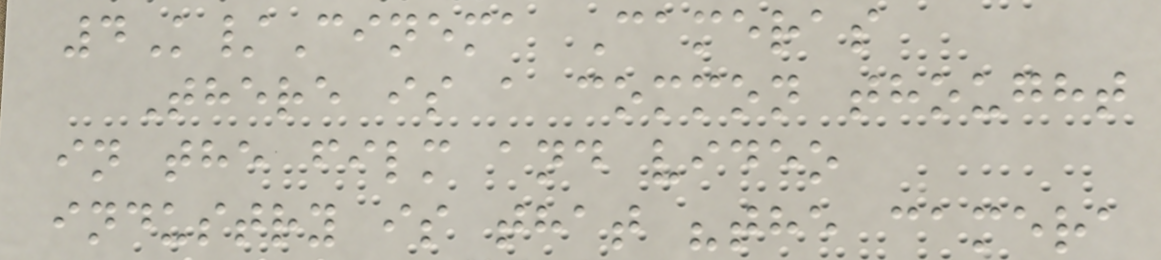4K/Cinema Cameras
There is a common thought
in the film and video
industry is that "the camera
